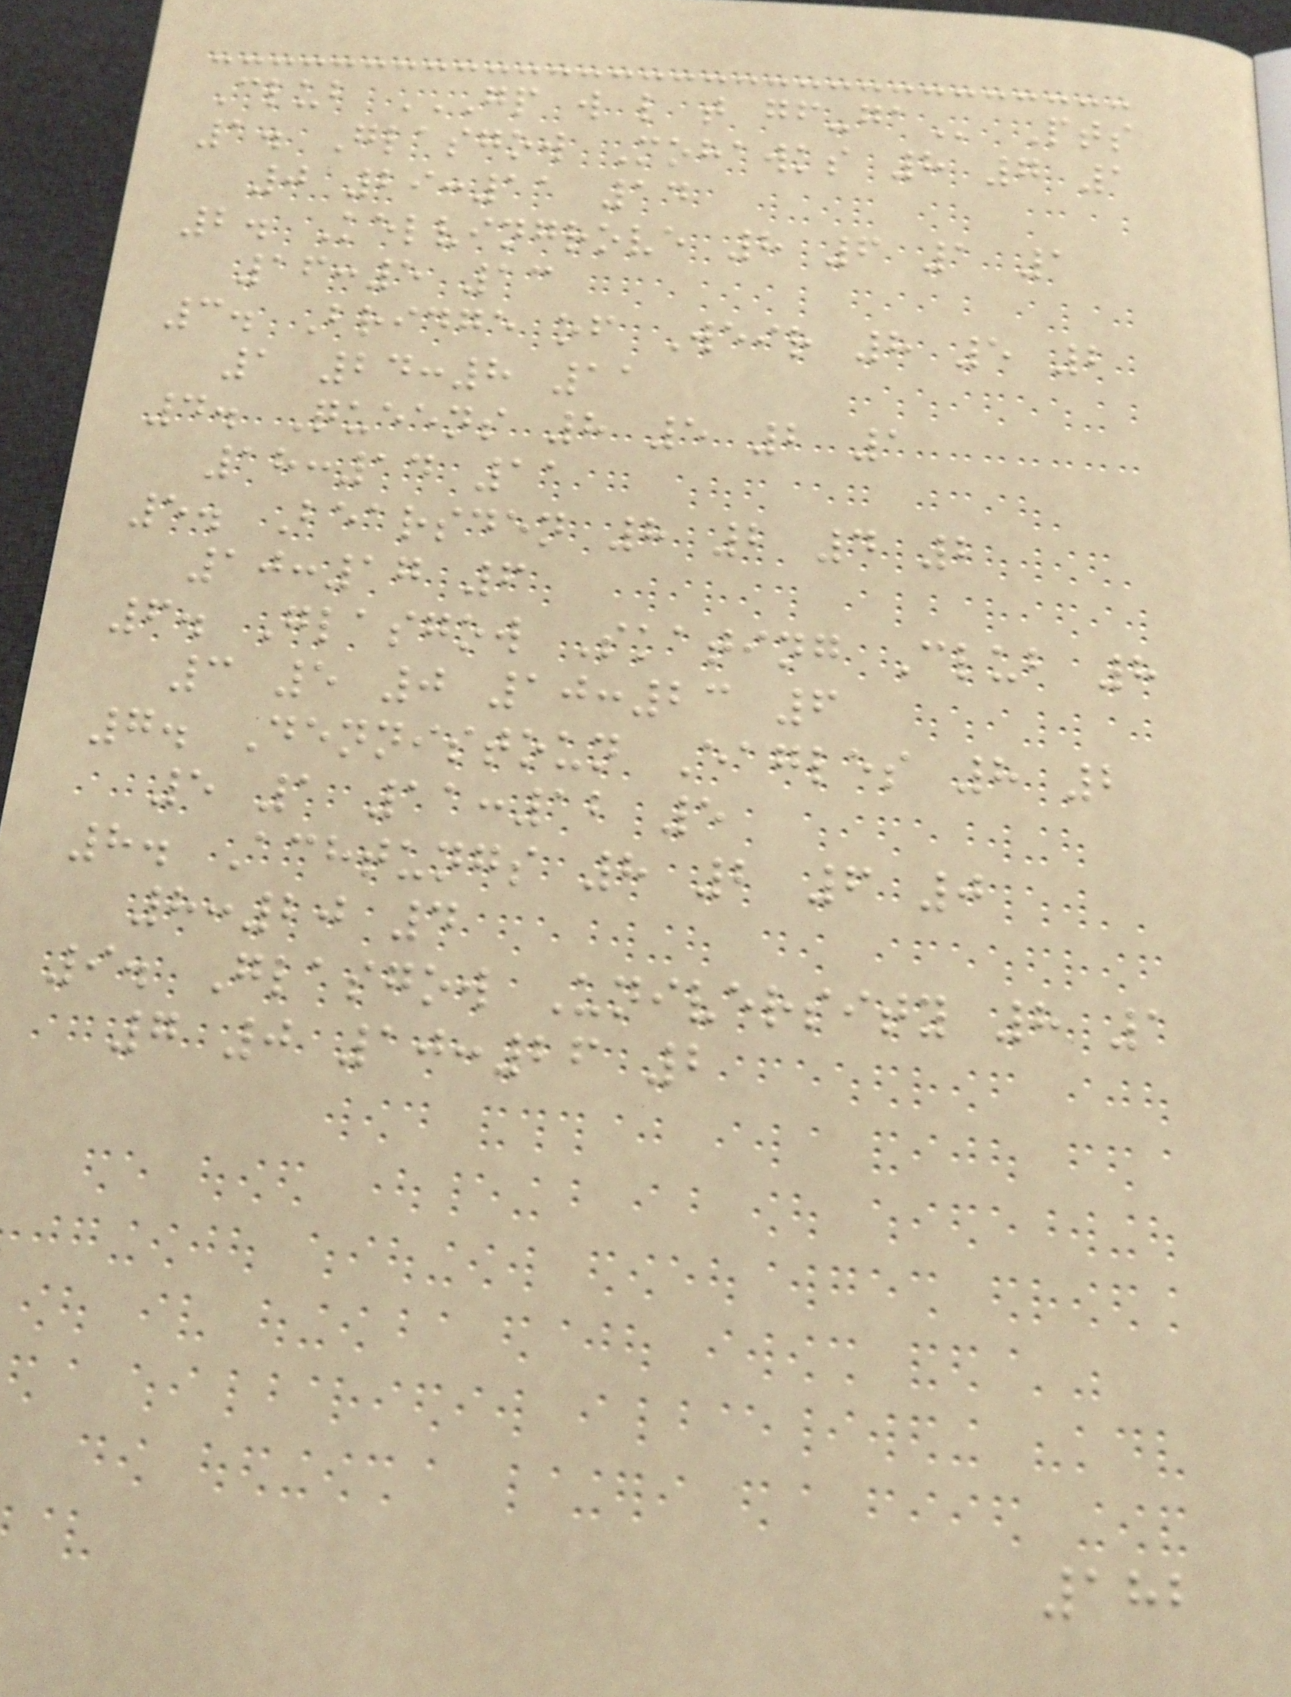Club GP W L T GF-GA Pts
1. Glasgow Mohawks 8 7 1
0 29:11 14
2. Kelvingrove 8 6 1 1
16:5 13
3. Bridge of Weir 8 5 2
1 24:8 11
4. Queens 8 5 2 1
18:14 11
5. Bearsden 8 2 4 2
10:17 6
6. Glasgow Skating Club 8
3 5 0 10:23 6
7. Dennistoun Eagles 8 2
5 1 11:12 5
8. Achtungs 8 2 6 0
8:20 4
9. Glasgow University 8 1
7 0 10:26 2
182
